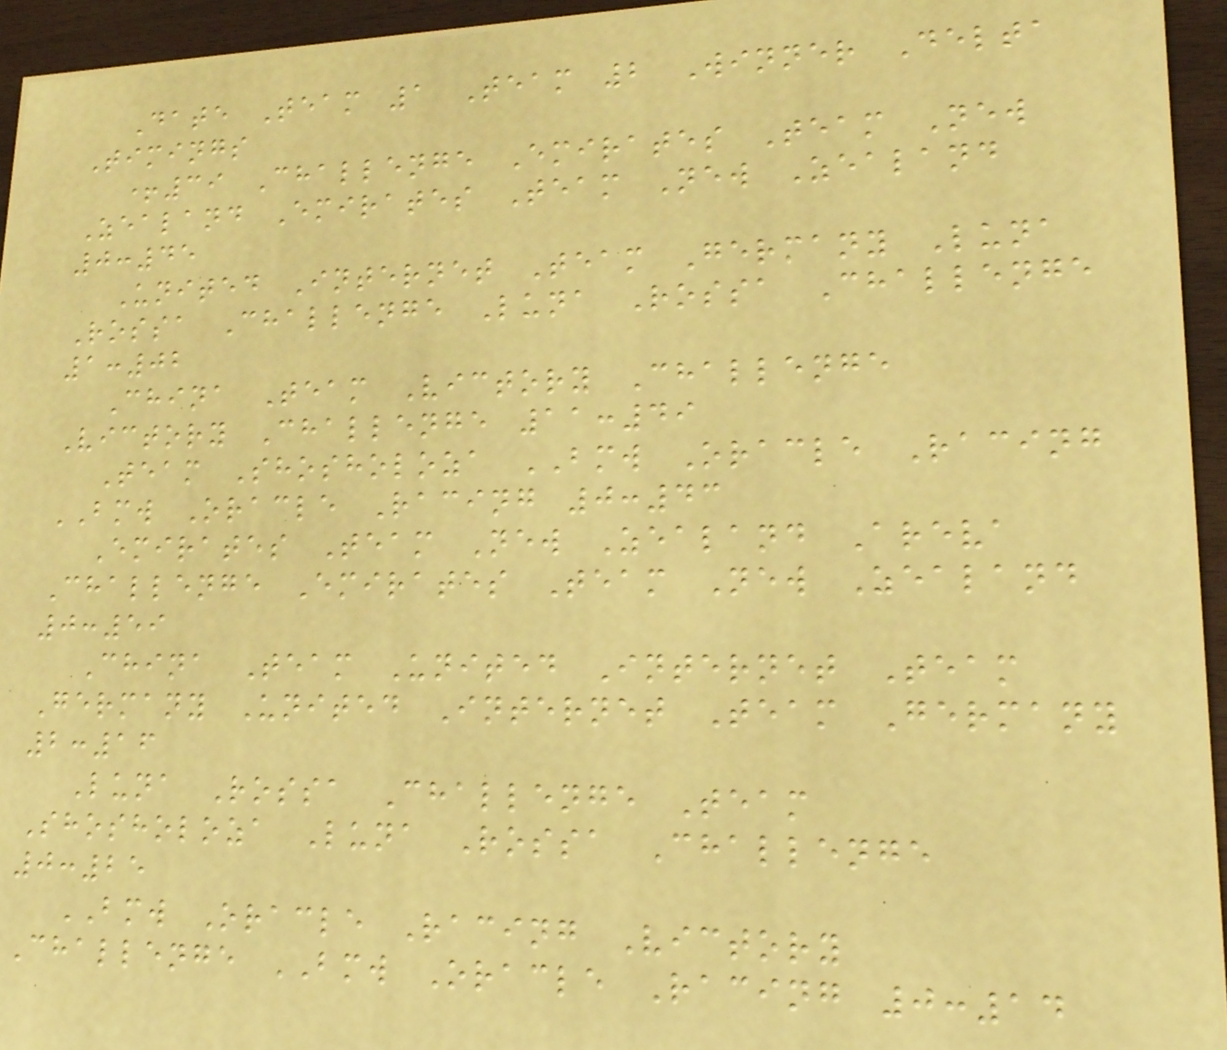Date Team 1 Team 2 Winner Delta
Timings
+39 Challenge Emirates Team New
Zealand Emirates Team New Zealand
0:45
United Internet Team Germany Luna
Rossa Challenge Luna Rossa Challenge
1:02
China Team Victory Challenge
Victory Challenge 11:49
Team Shosholoza BMW Oracle Racing
BMW Oracle Racing 0:43
Emirates Team New Zealand Areva
Challenge Emirates Team New Zealand
0:59
China Team United Internet Team
Germany United Internet Team Germany
2:16
Luna Rossa Challenge Team
Shosholoza Luna Rossa Challenge
0:25
BMW Oracle Racing Victory
Challenge BMW Oracle Racing 0:14
